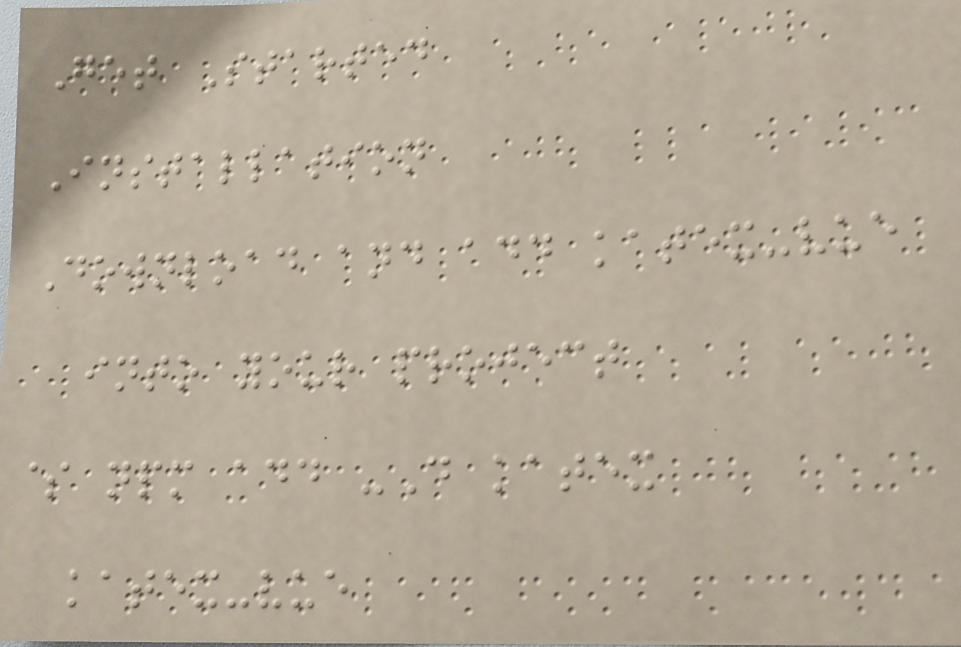Get Started
Installation
Download and add katex-vue
into your project
$ npm add -D katex
katex-vue
